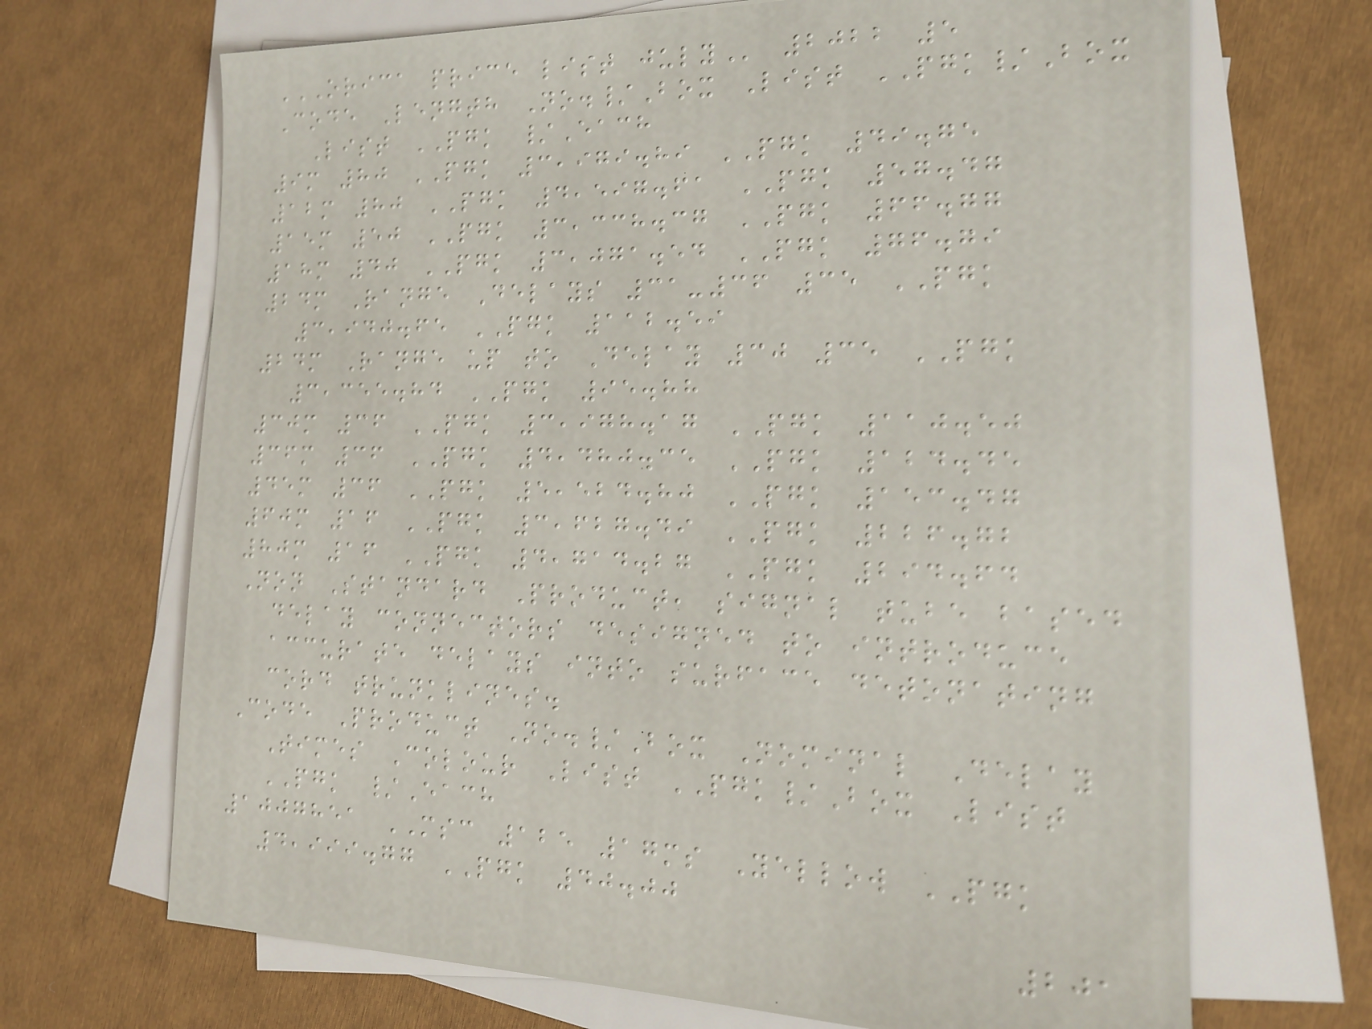ORICA PRICE LIST JULY 2022 5
Code Length No./Box List PGK/Box
List PGK /Each
9m 80 PGK 3,979.89 PGK 49.75
12m 80 PGK 4,597.61 PGK 57.47
15m 50 PGK 3,338.37 PGK 66.77
18m 40 PGK 3,071.54 PGK 76.79
24m Range Delays 31-36 35 PGK
3,940.65 PGK 112.59
24m Range up to Delay 30 35 PGK
3,355.84 PGK 95.88
30m 36 PGK 3,978.17 PGK 110.50
36m 36 PGK 4,480.35 PGK 124.45
45m 36 PGK 5,524.80 PGK 153.47
60m 16 PGK 3,627.49 PGK 226.72
80m 16 PGK 4,714.27 PGK 294.64
Non Standard Product, signal tube based
delay connectors designed to introduce
accurate delays into surface detonating
cord trunklines.
Code Product No./Box Nominal Delay
Times Colour List PGK/Box List
PGK /Each
1007851 MSC 125 17ms Yellow PGK
4,999.77 PGK 40.00
201
